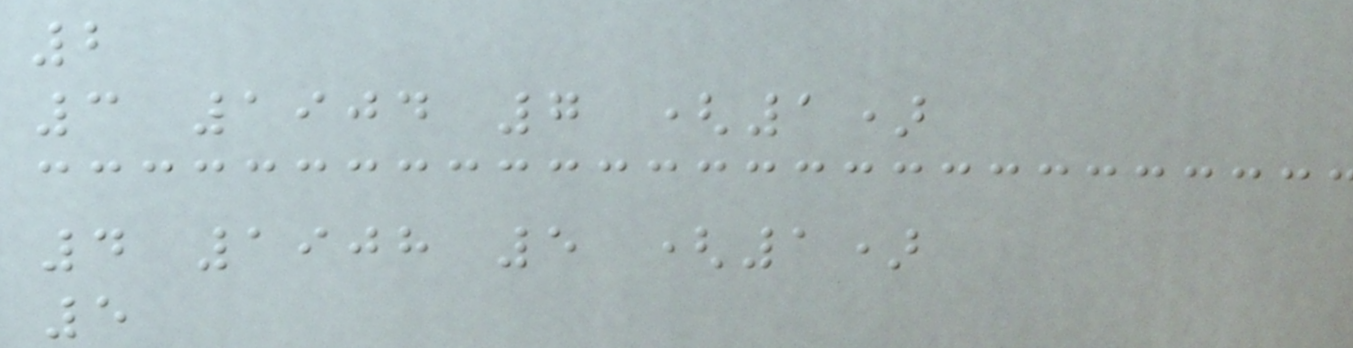2
3 1904 7 (1)
4 1908 5 (1)
5
